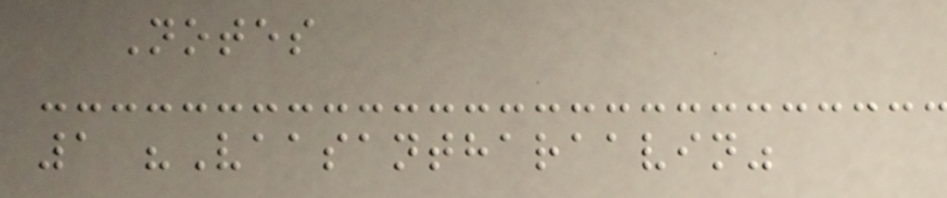Notes
1 "Vaasantharaavin"
